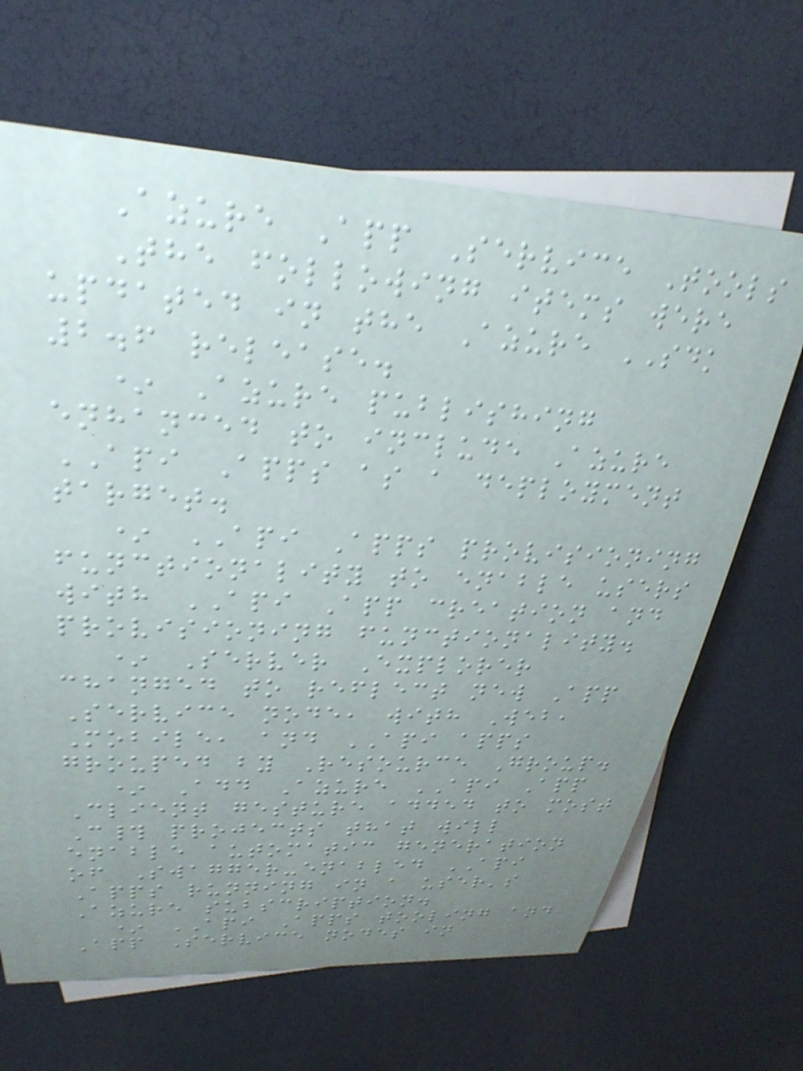Azure App Service Tools
The following items were
updated in the Azure SDK
2.6 release.
* Azure publishing
enhanced to include Azure
API Apps as a deployment
target.
* API Apps provisioning
functionality to enable users
with API App creation and
provisioning functionality.
* Server Explorer
changed to reflect new App
Service node, with Web,
Mobile, and API apps
grouped by Resource Group.
* Add Azure API App
Client gesture added to most
C# projects that will
enable automatic generation
of Swagger-enabled API
Apps running in a user's
Azure subscription.
* API Apps tooling and
App Service nodes in
